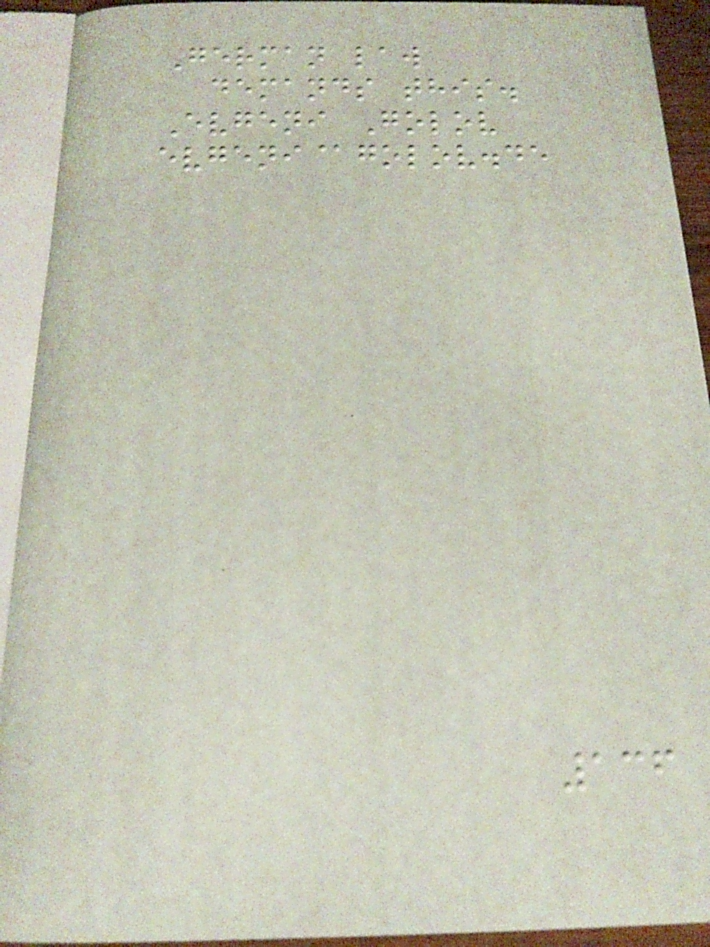German law
demands this.
Evgeni Golov
evgeni@golov.de
136
